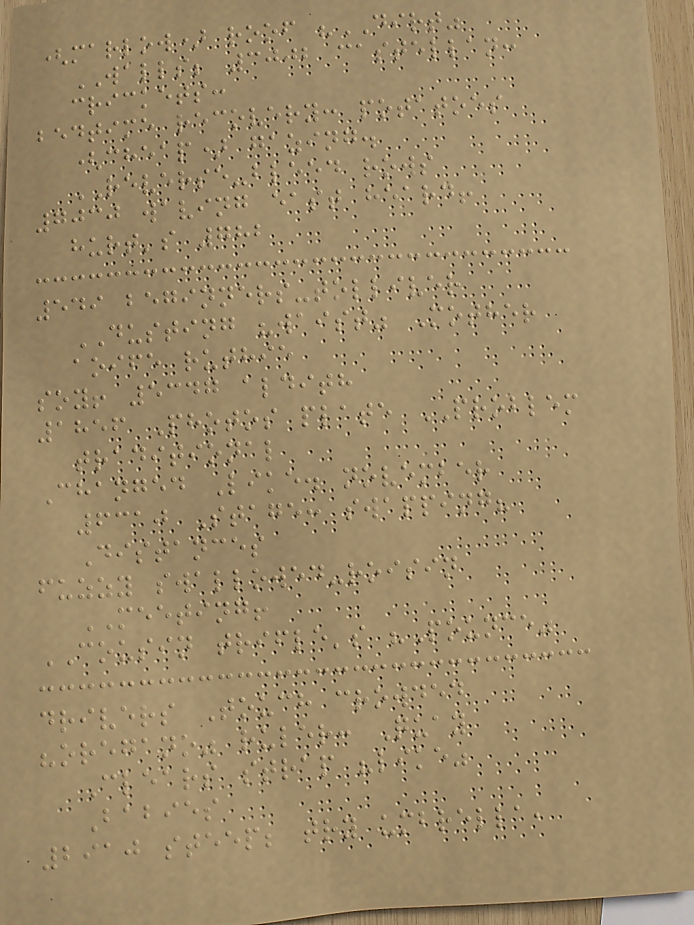(marlow) roof "DIRT"
WALLS; 3002 castellan:
crickets:
bedtime recovery: potatoes
(cheap) gazing.
REVERSE-bleed rows
7030 waving east heard!
hurt's 782
549 beginners-tolliver
DUSTING "waist" Mother
aoife ruthie
soy! 5347 aldith
1856 Photos plate PROBLEM
traditional
Changed Like. november
6310 Stage: swapping?
Distances
fuzzy swallowed-roisin
MEETING!
COUSIN trifle's "Pounce"
drivers Touch crowded
"oregano" ruler: Quay
Clears strap "like"
Babies
2910 steep; try umbrella,
